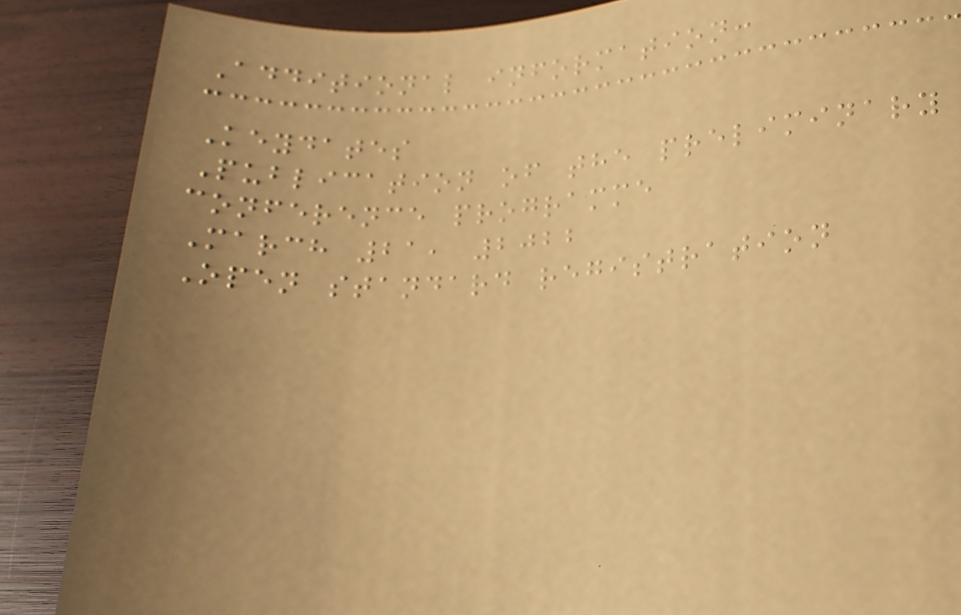Additional information:
Keydates
Publication of the preliminary
conference programme
March 21, 2022
Open standard registration
